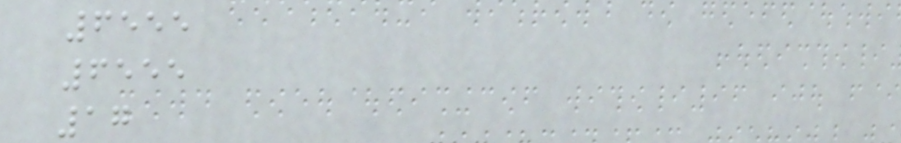6555
6555
17
